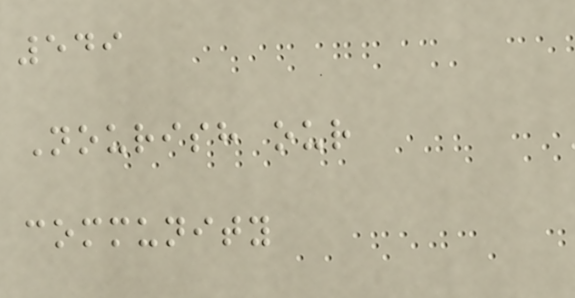549
Nourish our
community
